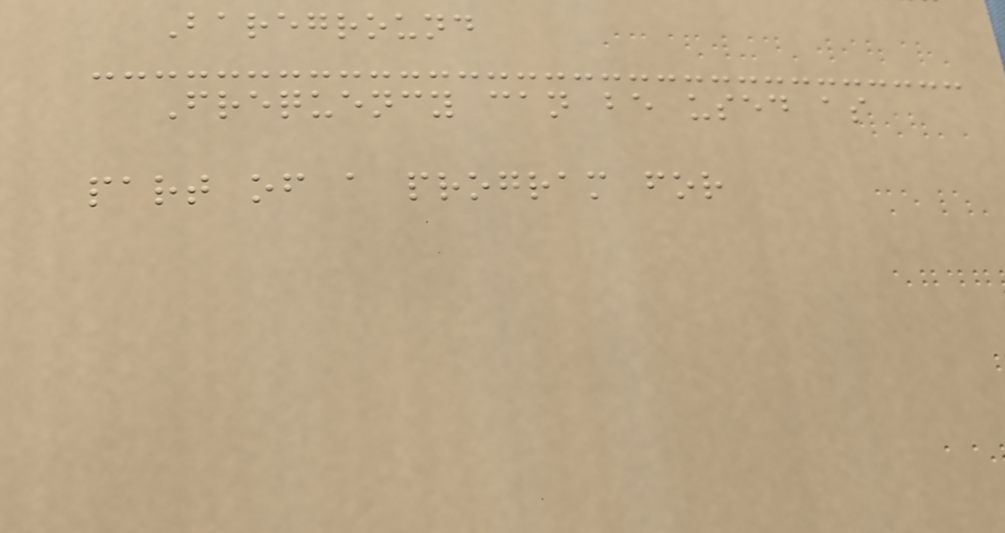Bareground
Frequency can be used as
part of a program for
